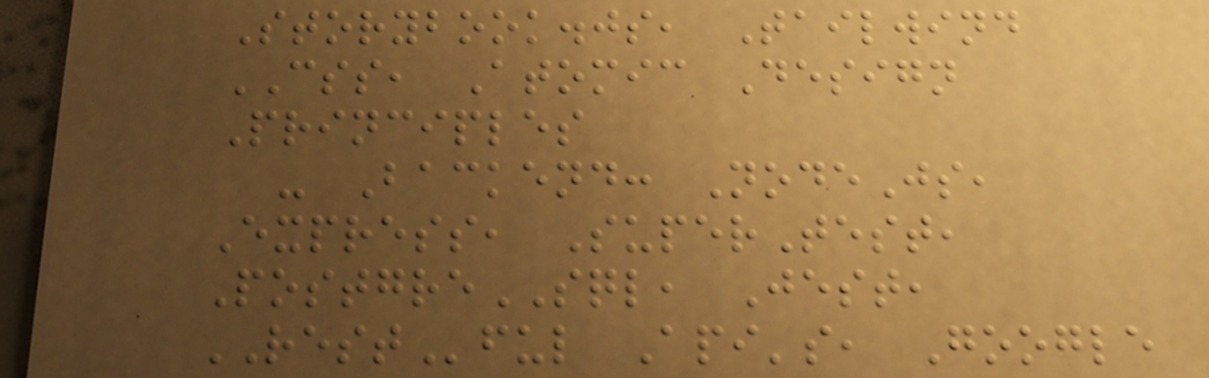Storybook.js, Tailwind
CSS, Atomic Design
Principles
- Backend: NodeJs,
Express, SuperTest,
PostgreSQL, Jest,
RESTful Api's, Google
